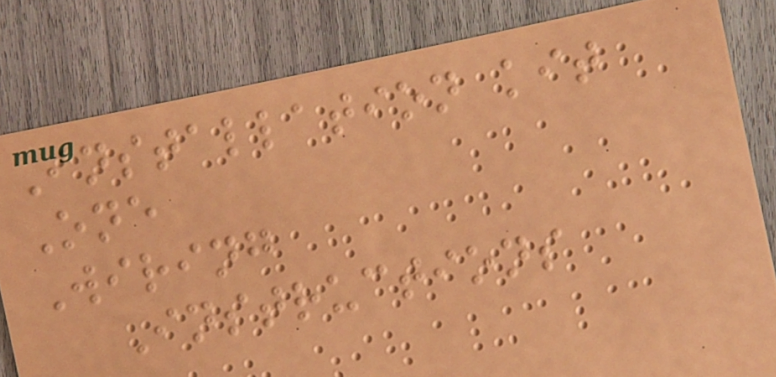Installation kit
One
Wiring
Instructions
